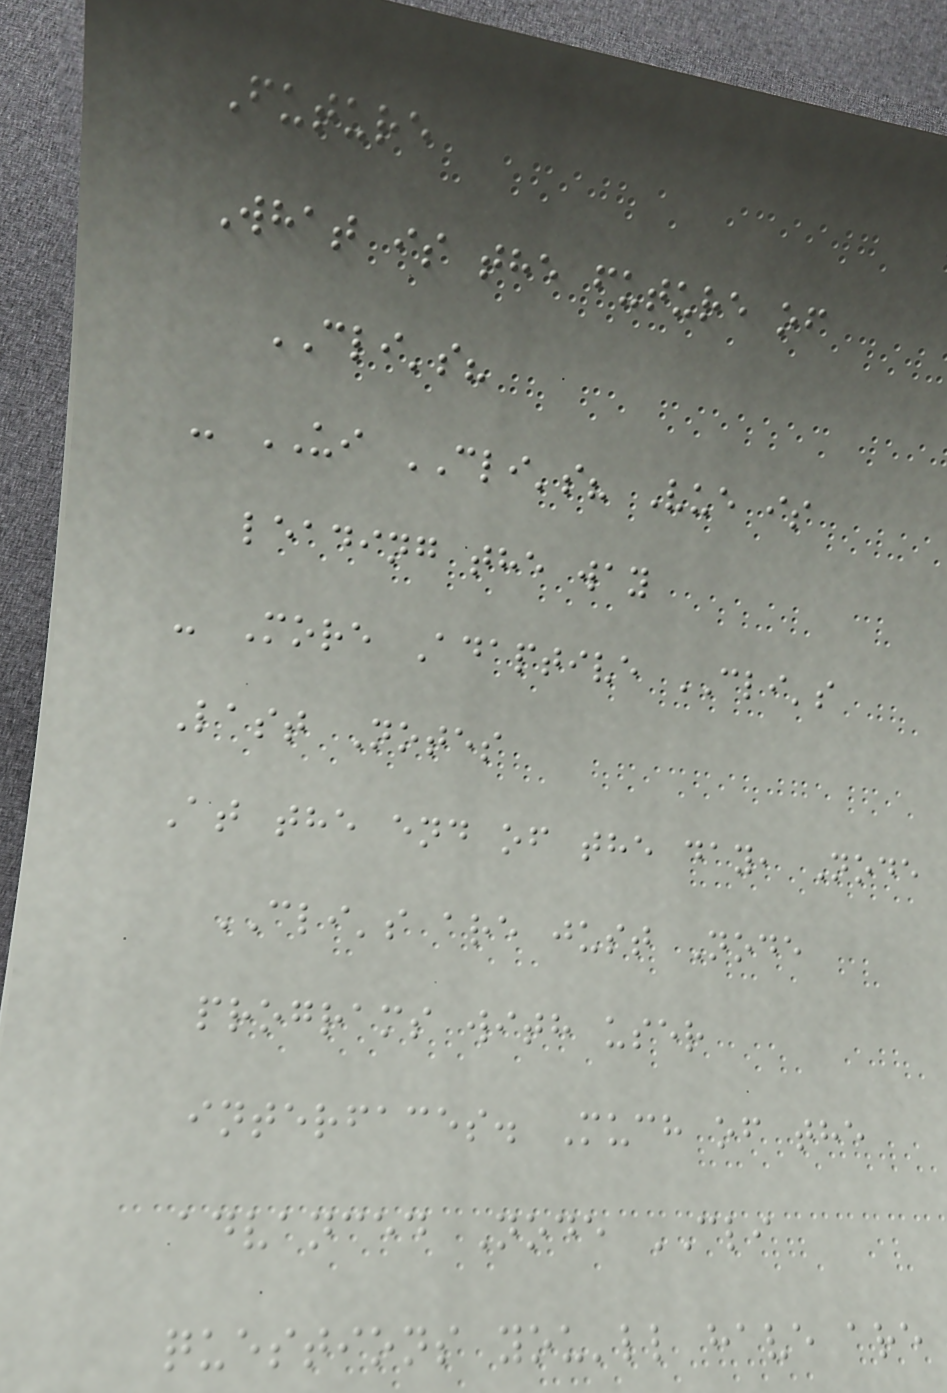Future
What is the future of
CLI's?
- UI CLI's? Vue is
leading the way
- More Adaptive CLI's
Last Notes
At the end of the day, Node
CLI's are just Node
programs with user
interfaces. Much of the
advanced Node CLI
questions you'll have are
